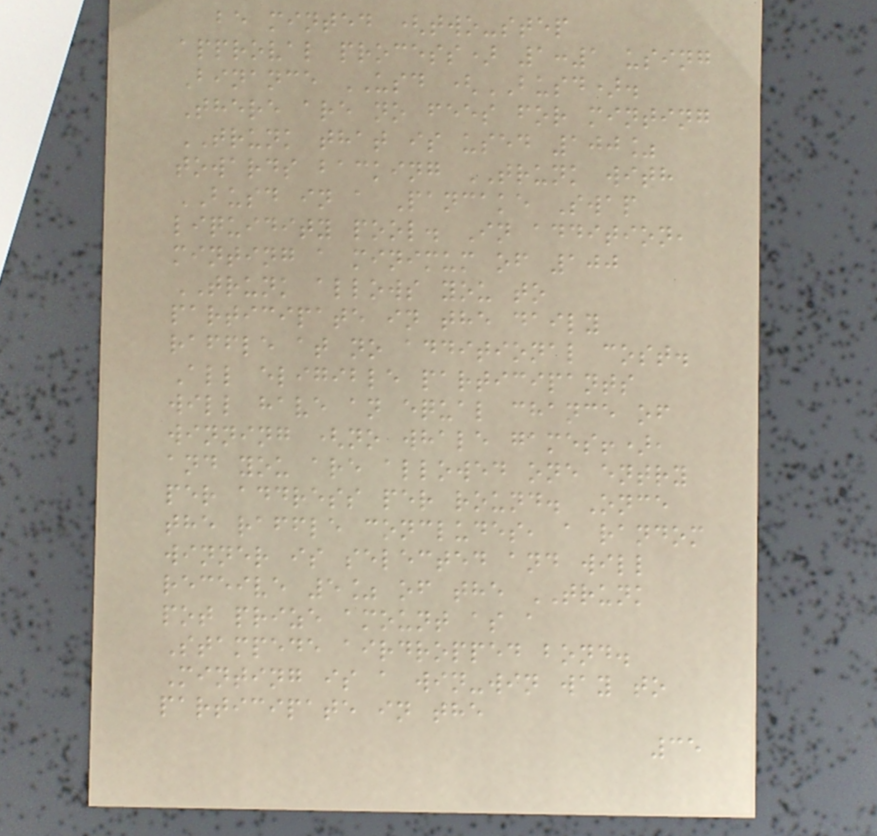be minted (two-step
approval process) 1:1 using
Binance USD (BUSD).
There are no fees for minting
TRUNK that is used 100%
towards backing TRUNK with
BUSD in a Pancake Swap
liquidity pool. In addition,
minting a minimum of 100
TRUNK allows you to
participate in the daily
raffle at no additional cost.
All eligible participants
will have an equal chance of
winning (no whale games!),
and you are allowed one entry
per address per round. Once
the raffle concludes, a random
winner is selected and will
receive 5% of the TRUNK
pot prize amount as a
Stampede airdropped bond.
Minting is a win-win way to
participate in the
35
